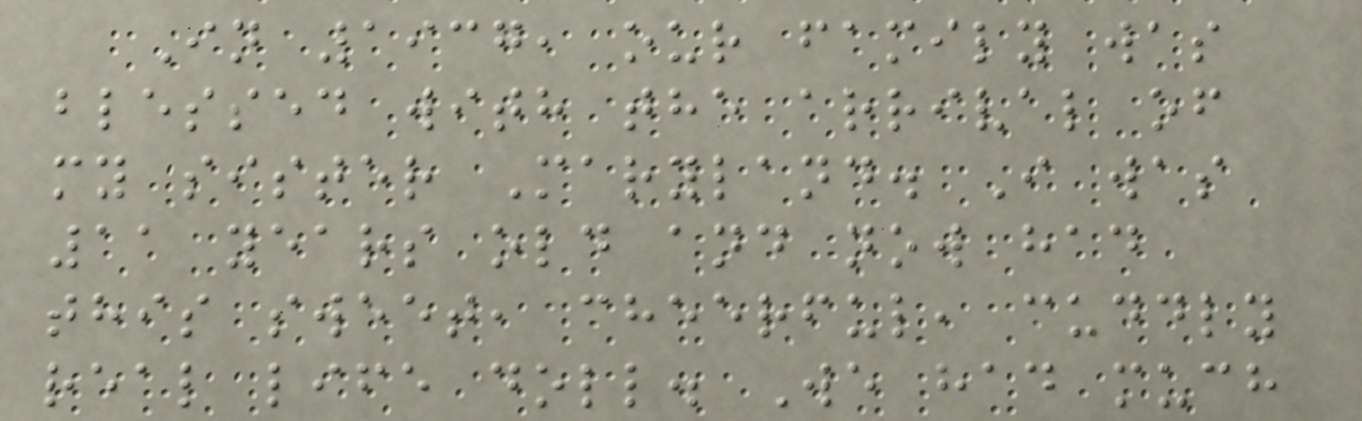In 1937, our family was
blessed with the arrival of
my sister Maryland. I was
11 years old and now had
this sweet, cheerful, cuddly
real life doll. We had much
